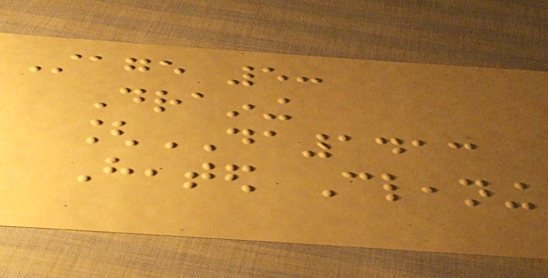Stage 5:
Draining
[DA1413
Heated Cleaning
